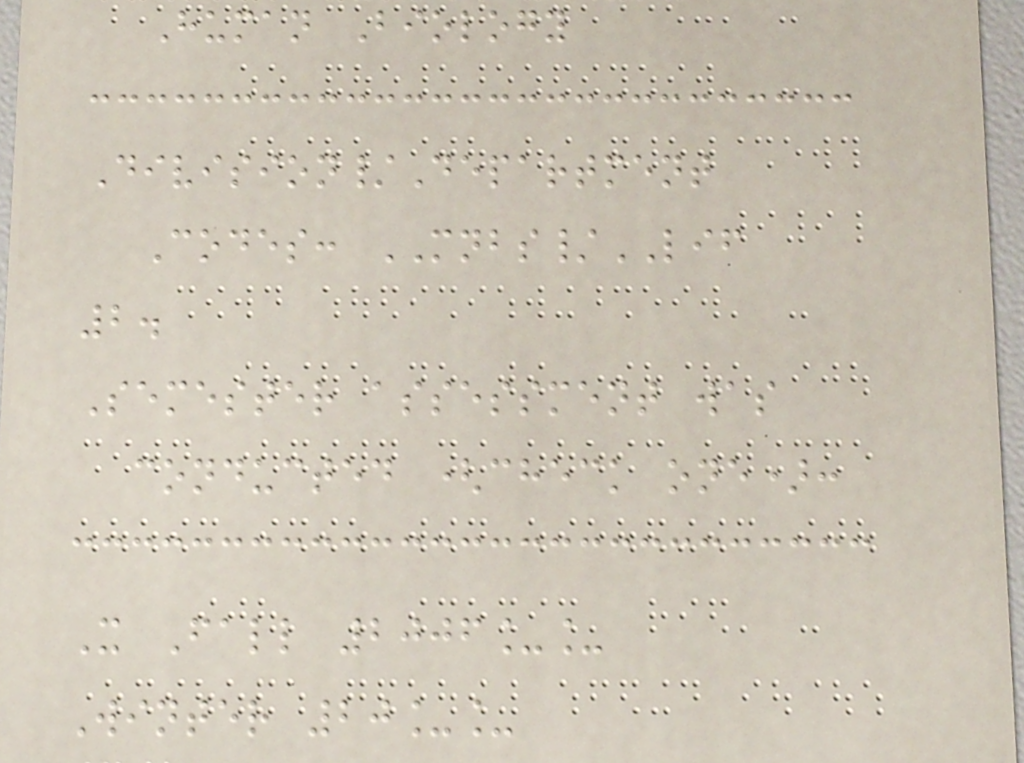Human Biology
Division/Department
Codes: MNBS/LIF
2.
Semester assessment was
conducted (check one):
X Fall 2006__
Winter 20__
